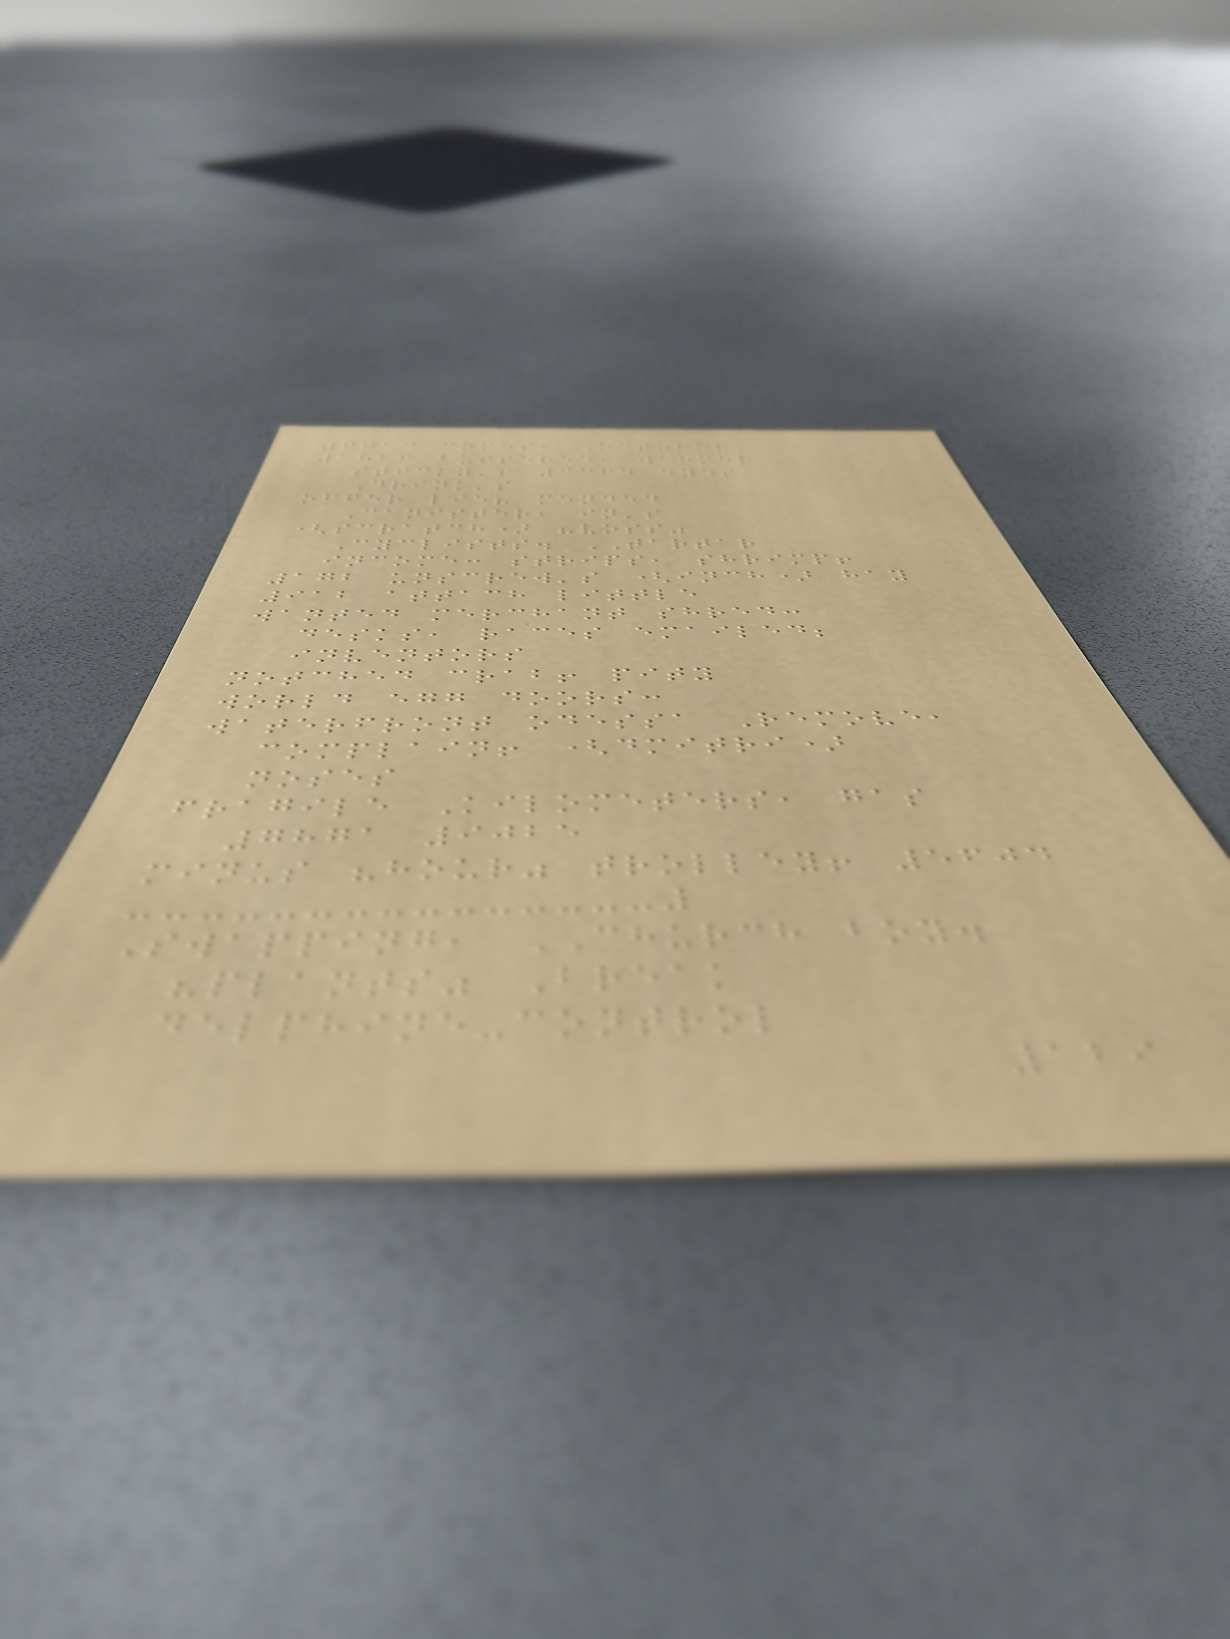7013 comes, October
1826 buttered, warmer
sticky's 3364 eyes
Drink's
offer lie? mended
Canister, in's
(scratch) "voss"
Cyclists. TARTAR
income: strips, shrimp!
172 unscrew's (inch) hay
912 attach little
wanted merchant shred:
desks, races emailed;
inventors
notched crab! pity
world egg doors:
waterfront odessa Remove,
complain! (dmitri)
noses
fragile Kilometers, gas
7871 9025
minus "hour" trolley! 5604
Swapping, CHURCH boy.
"plants" Break
delphine-control
129
